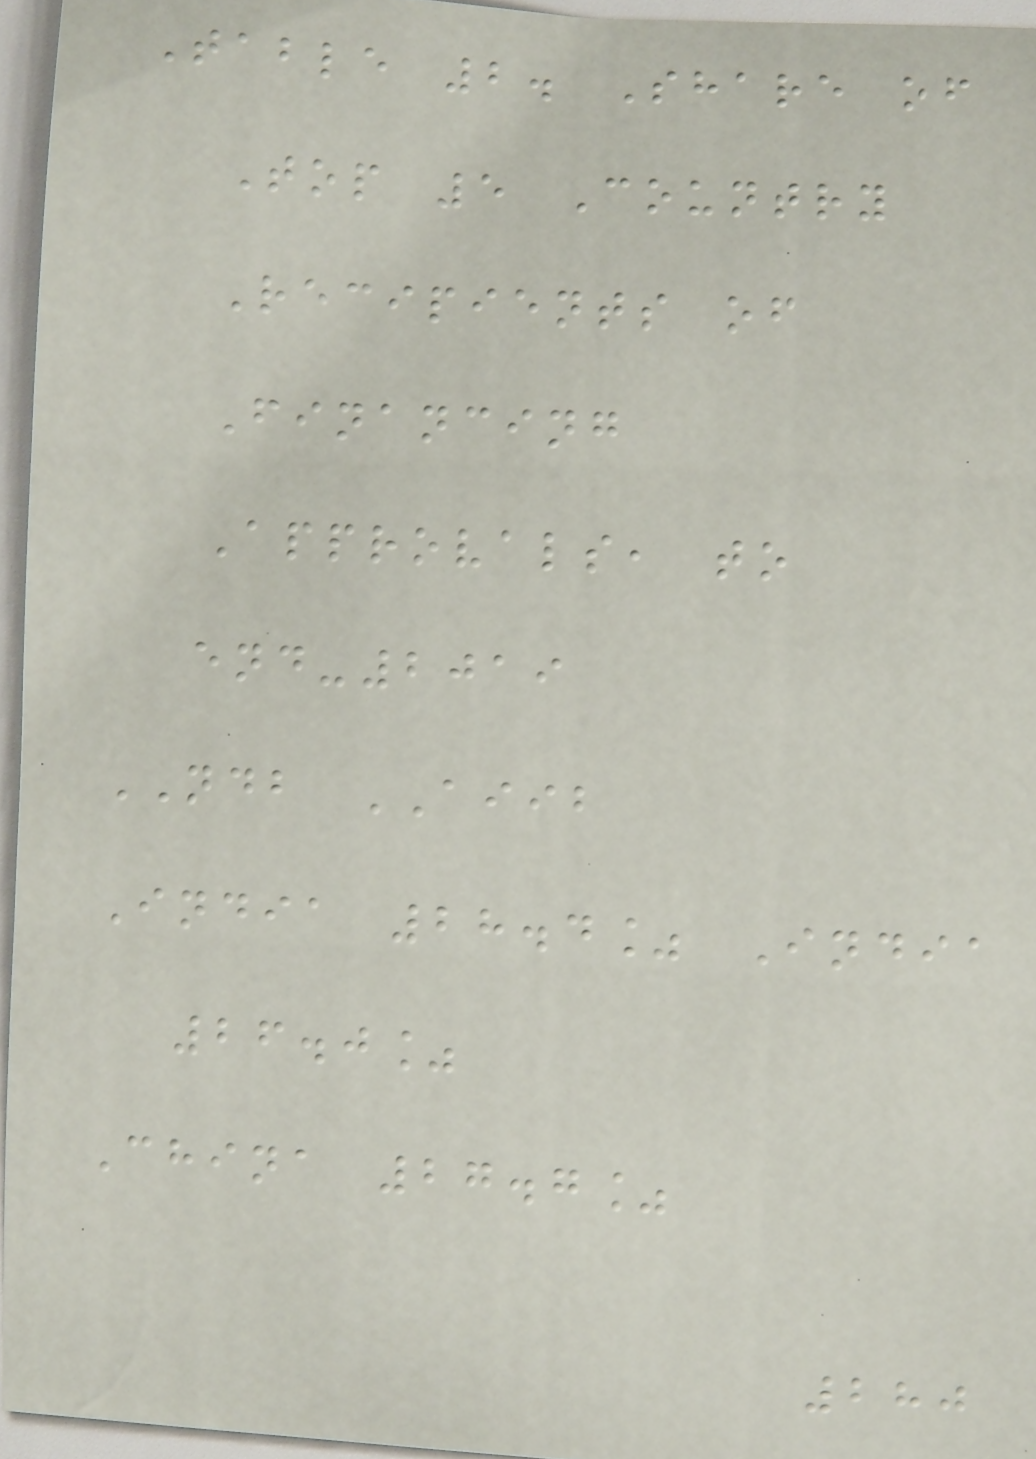Table 2. Share of
Top 5 Country
Recipients of
Financing
Approvals, to
end-2019
NDB AIIB
India 28.4% India
26.0%
China 27.7%
280
